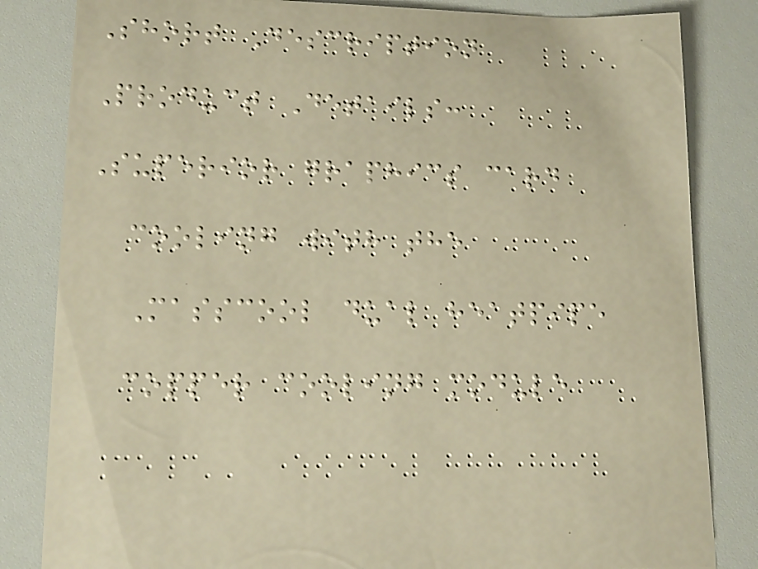Short Description
Product Details:
Superior graphics card
cooling with the
Masscool dual heatpipe
copper cooling module
